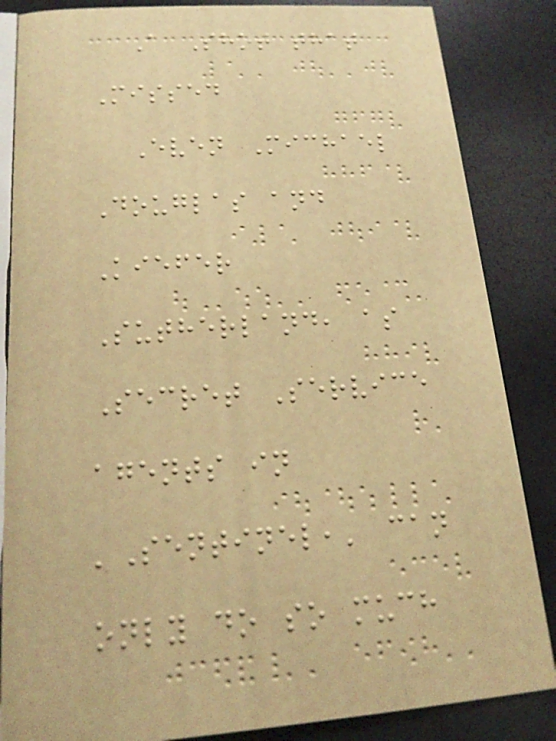A Shot that
Missed
Even Michael
Douglas and
Kiefer
Sutherland, as
Secret Service
agents in
'Sentinel,' can
only do so much
